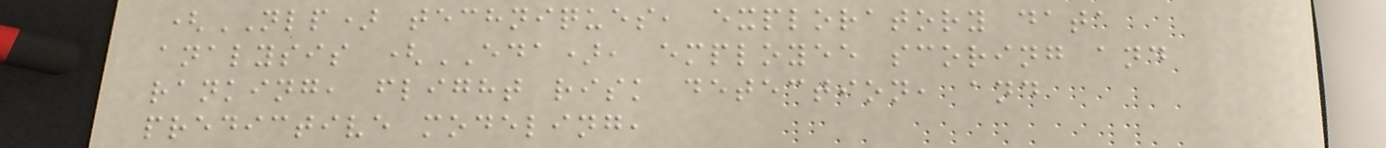(NLP) techniques, exploratory data
analysis (EDA), employee scoring and
ranking, flight risk detection, and
predictive modeling,
